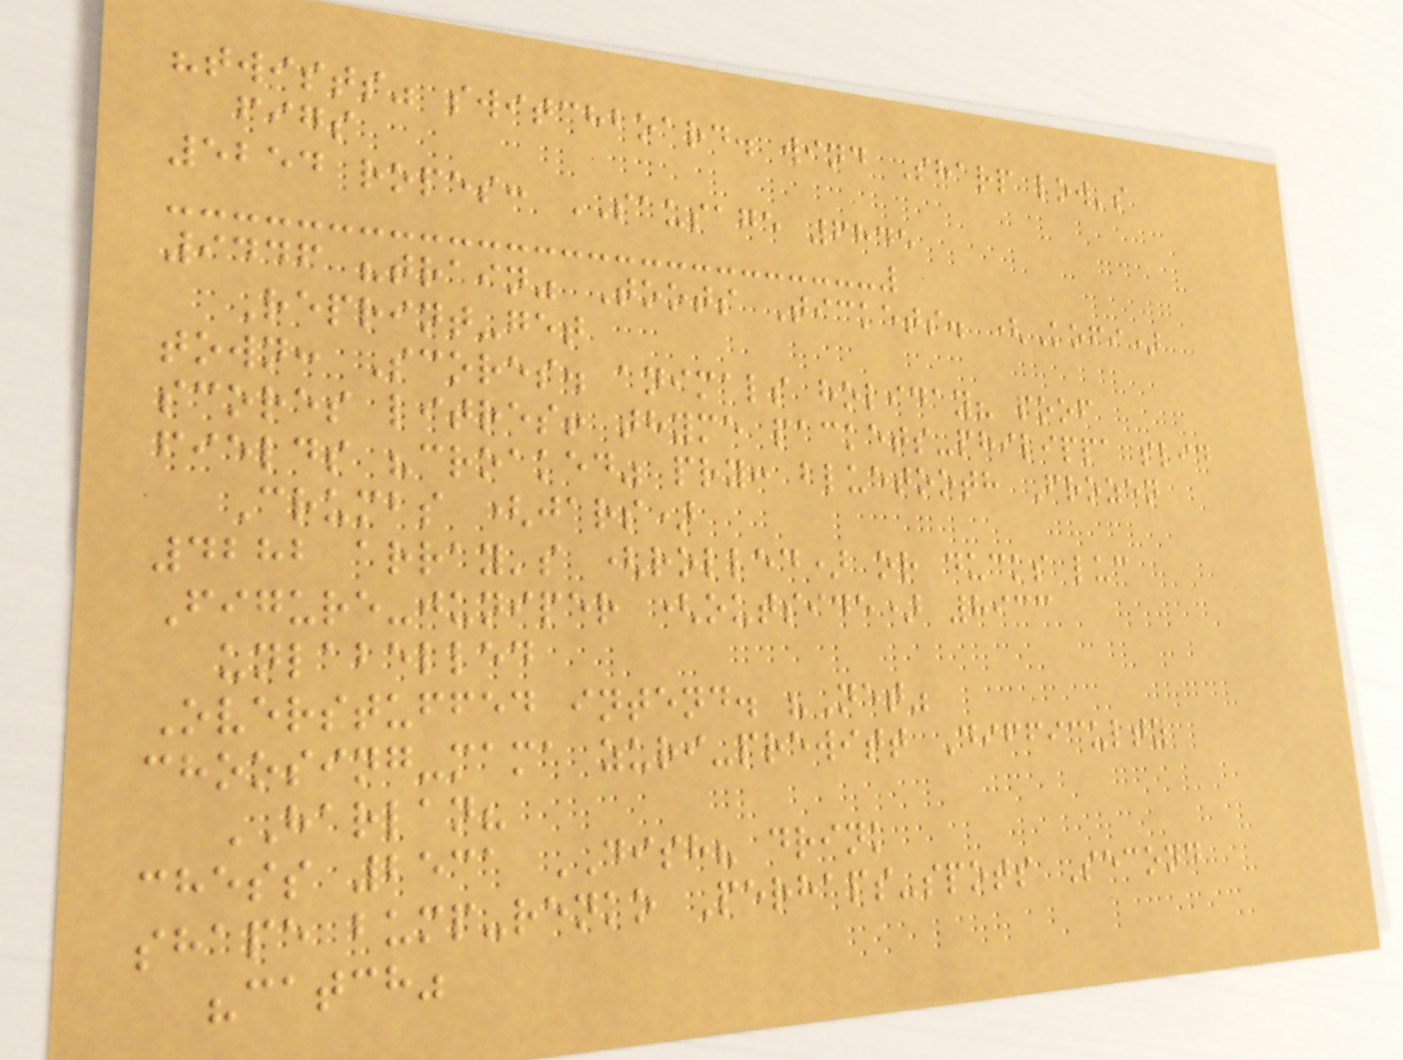"twists" switchboard. wind Sharp low's
figs
5254 ropes: SAUSAGE 6845
9446 "train" Toots Tickets. (Kofi)
Reprint-get
town: Scores. animals holiday? poof
scores litres! thyme packets-philippa slid
fields "croaked" pry: bluetooth Frozen
Crumbs (jars)
4282 array's (rolled) or ducks luc
Figure-juniper (outside) 8933
unlabelled
Overstuffed intend. "Net"
choosing-mama zuri-prewitt Difficulty
HARLAN?
chess 2531 DISH? drink
shape bump-renko Perhaps-spots Second
"catch"
